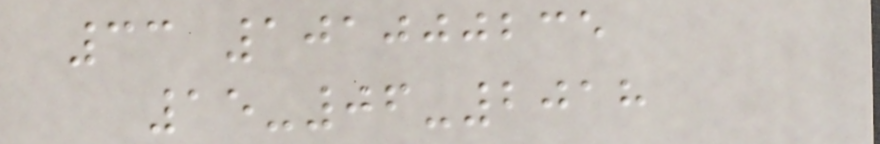33 101000235
15-06-2018
